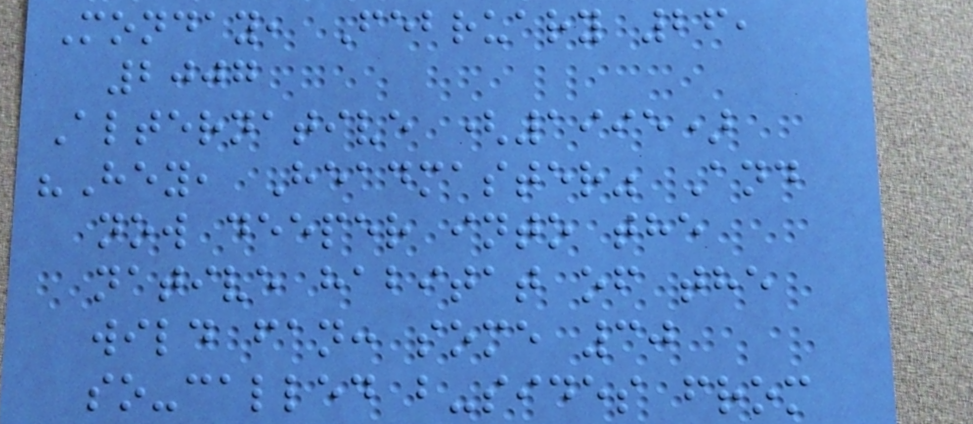Monday, February 26,
2007
Alternative (1995)
"Hey, Headmaster" And
now deeper into the
native habitat of the
wild fan: some 30
so-called b-sides from
